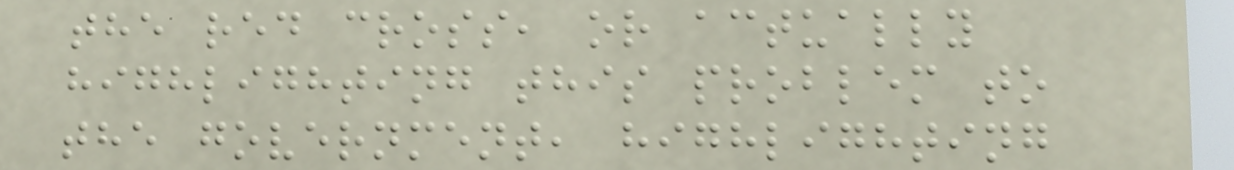the red cross, or actually
highlighting this problem to
the government, highlighting
